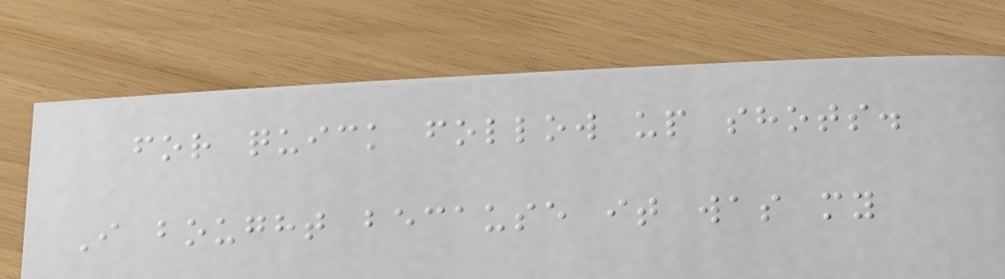for quick follow up shots.
I bought because it was my
